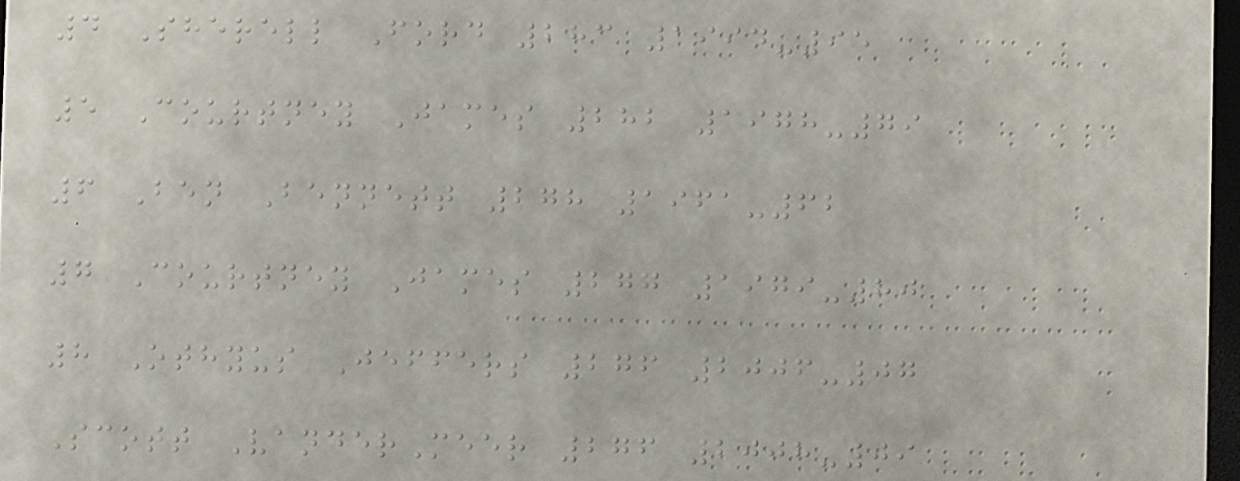4 Sherell Ford 283 1994-95
5 Courtney James 282 1978-79
6 Ben Bennett 278 1961-62
7 Courtney James 277 1979-80
8 Othyus Jeffers 276 2006-07
Scott VanderMeer 276 2008-09
